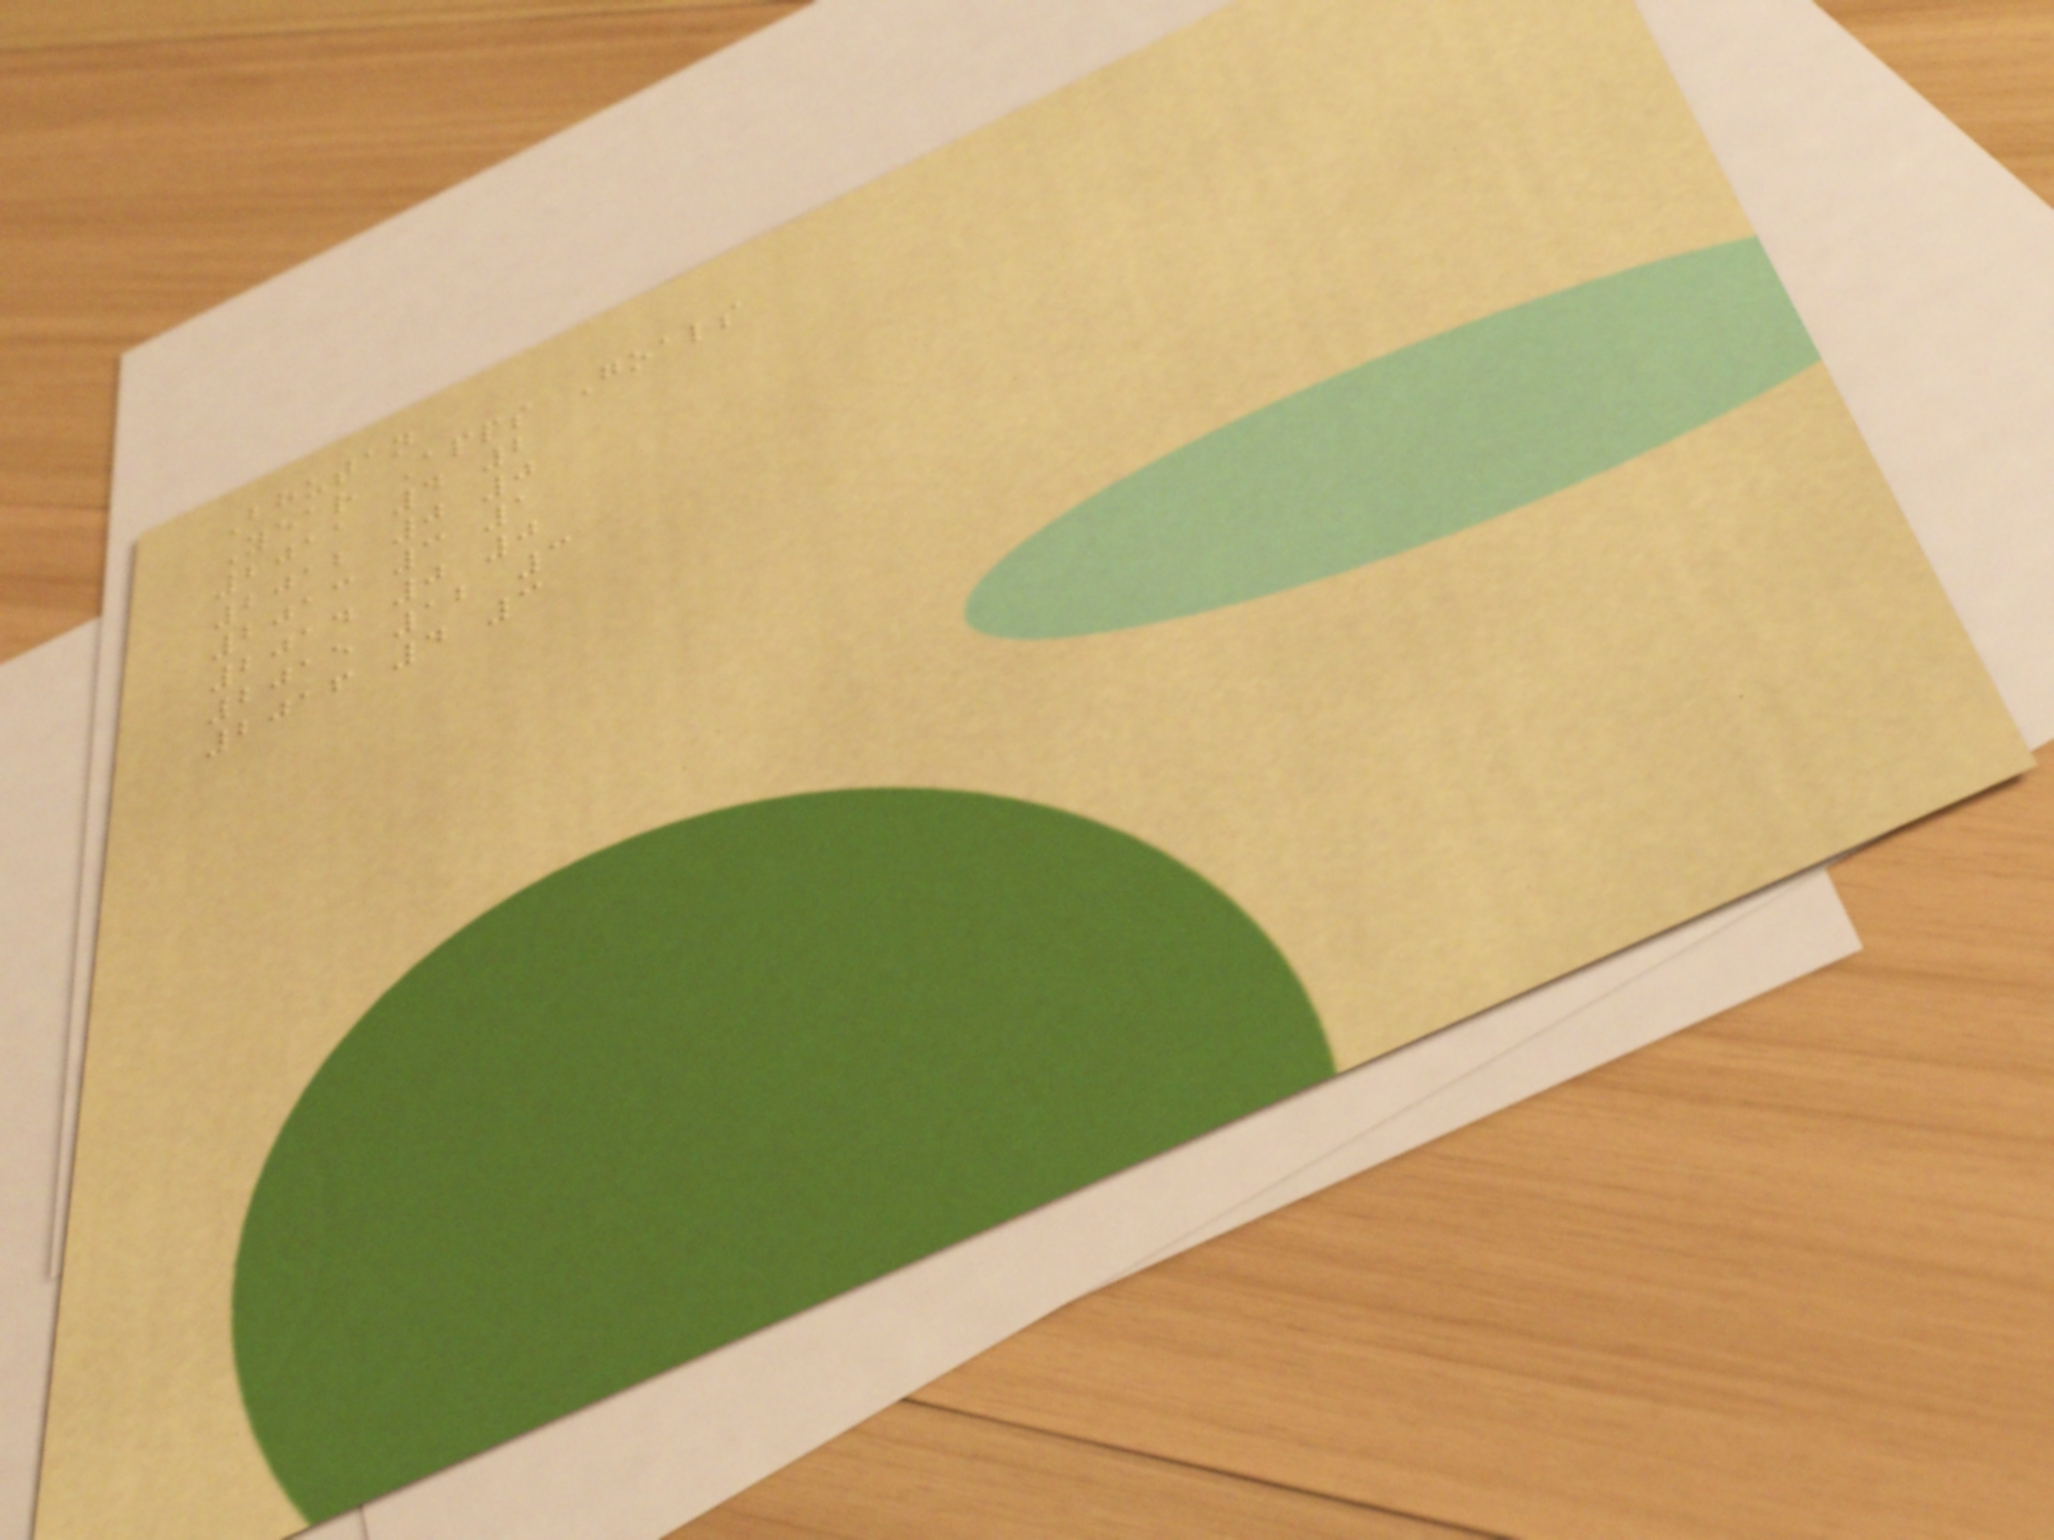Bhutan
Year Apps Goals
2011 4 2
2012 0 0
2013 3 1
2014 0 0
2015 12 3
2016 4 3
